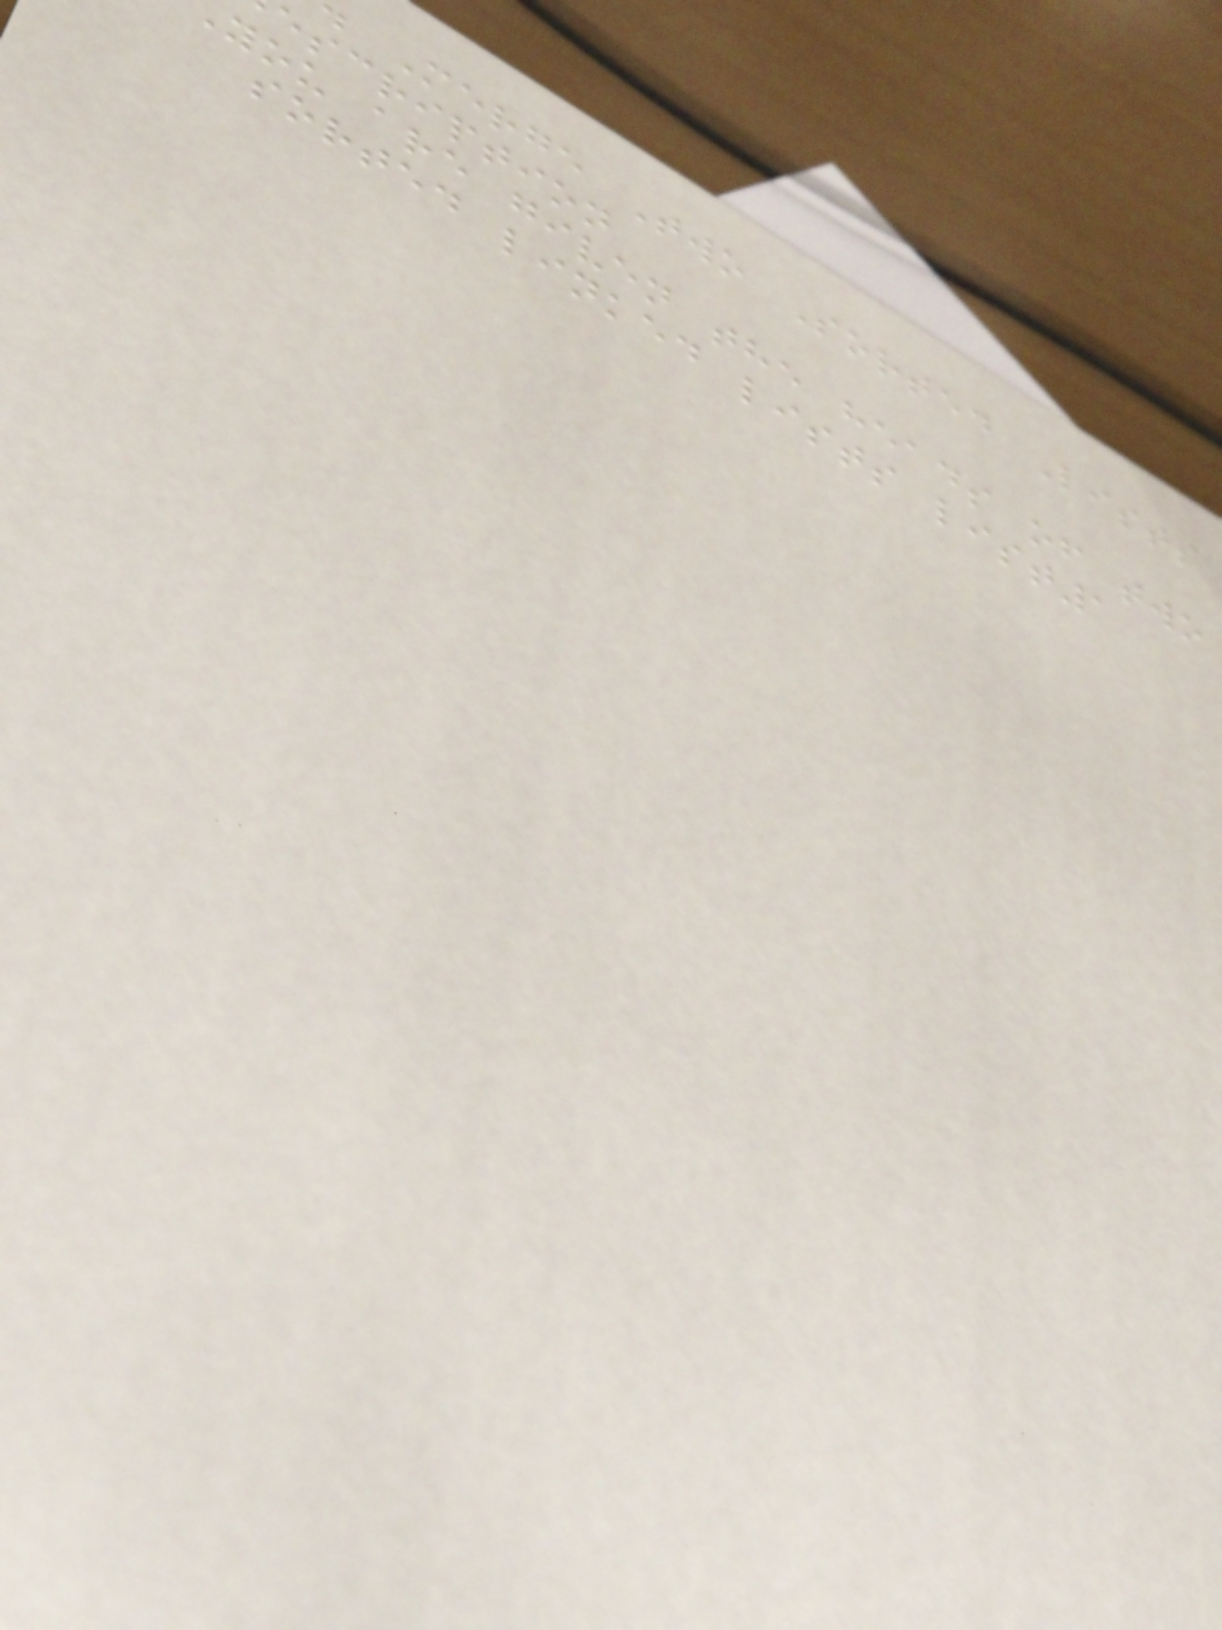Merge Two Sorted Lists
escription
you are given the heads of two
sorted linked lists list1
